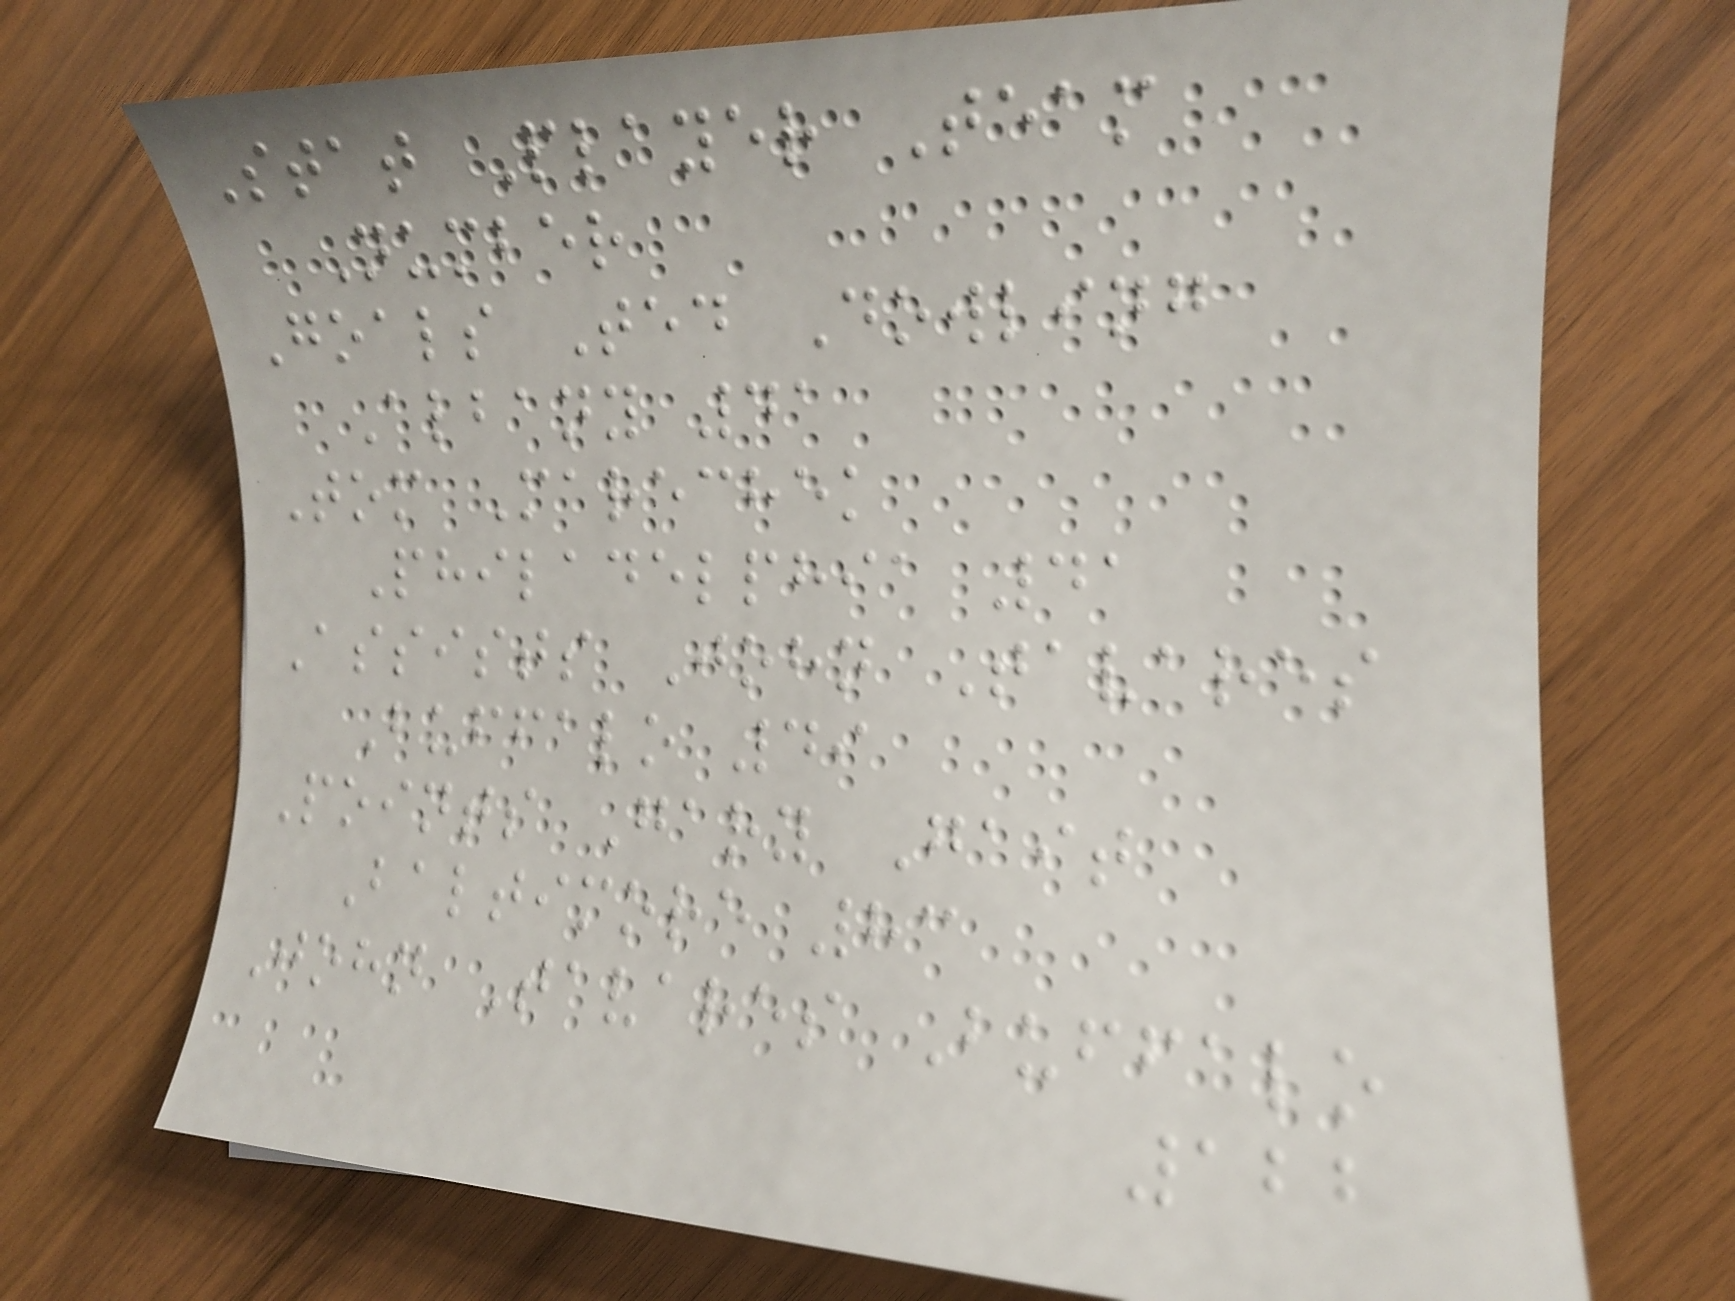Stat Player Team
Number
Goals Ted Dowling
Albany 41
Tom Marechek
Philadelphia 41
Assists John Tavares
Buffalo 49
Points Gary Gait
Baltimore 83
John Tavares Buffalo
122
